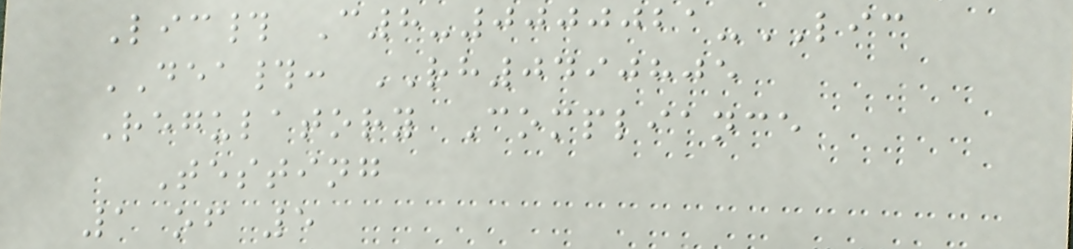Lic# C8-0000021-LIC
DEA#: RH0490805
Regulatory Compliance
Testing
1 of 5
